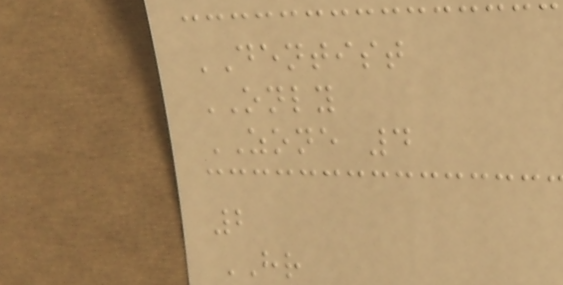DENTIST
ONLY
ZONE 4
2
HR
